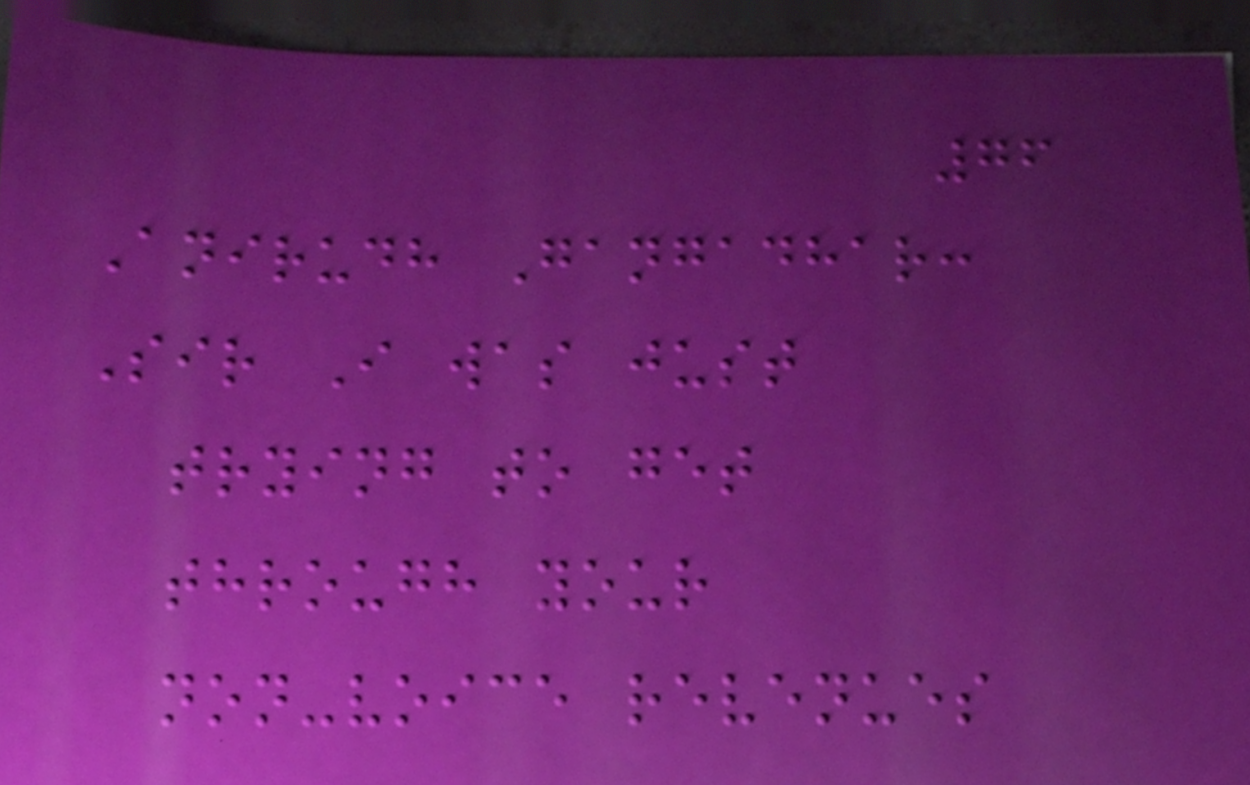76
Anirudh Gangadhar:
Sir I was just
trying to get
through your
non-voice revenues
